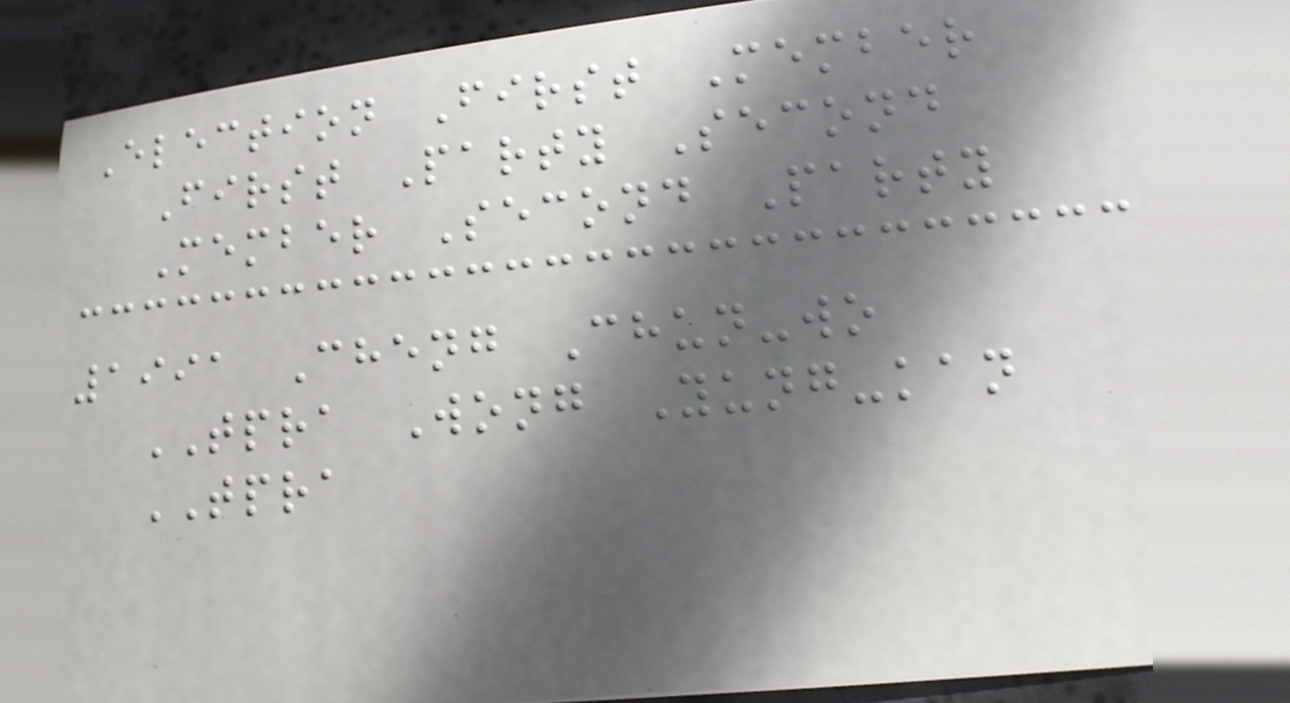Election First Member
First Party Second
Member Second Party
1991 Cheng Chun-wo
TPRA Wong Yung-kan
TPRA
